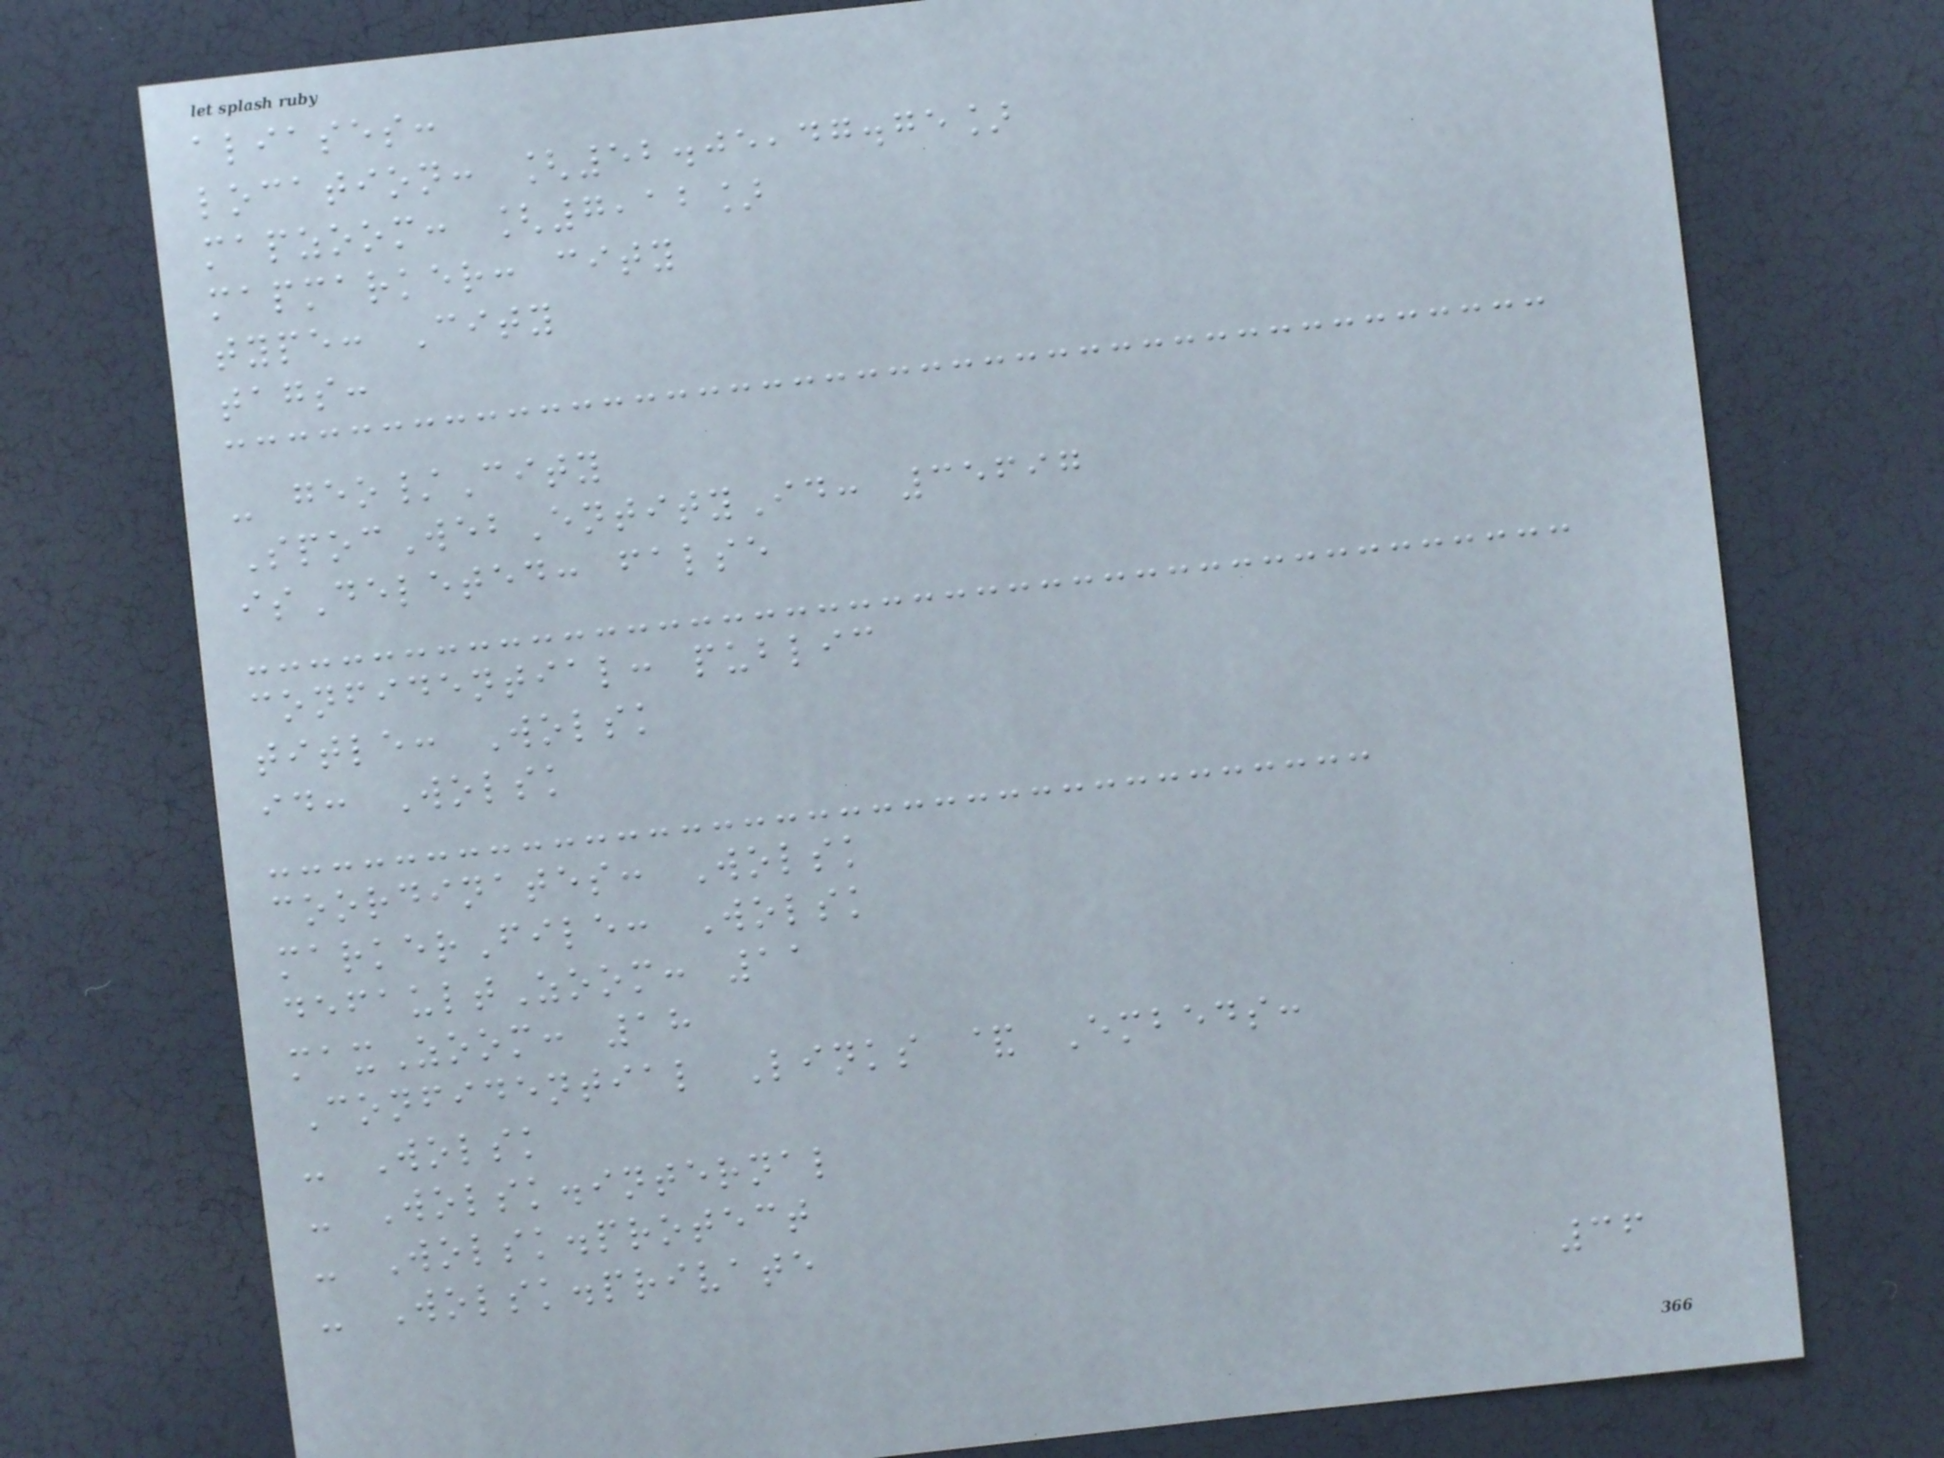aliases:
location: [52.05,47.75]
mapzoom: [7,12]
mapmarker: city
type: City
tags:
- geo/City
SpocWebEntityId: 35697
isDeleted: false
confidential: public
title: Wolsk
id: Wolsk
coordinates: Wolsk
markerFile: Wolsk
defaultZoom: 11
maxZoom: 18
Confidential Links & Embeds:
- Wolsk
- Wolsk.internal
- Wolsk.protect
- Wolsk.private
36
